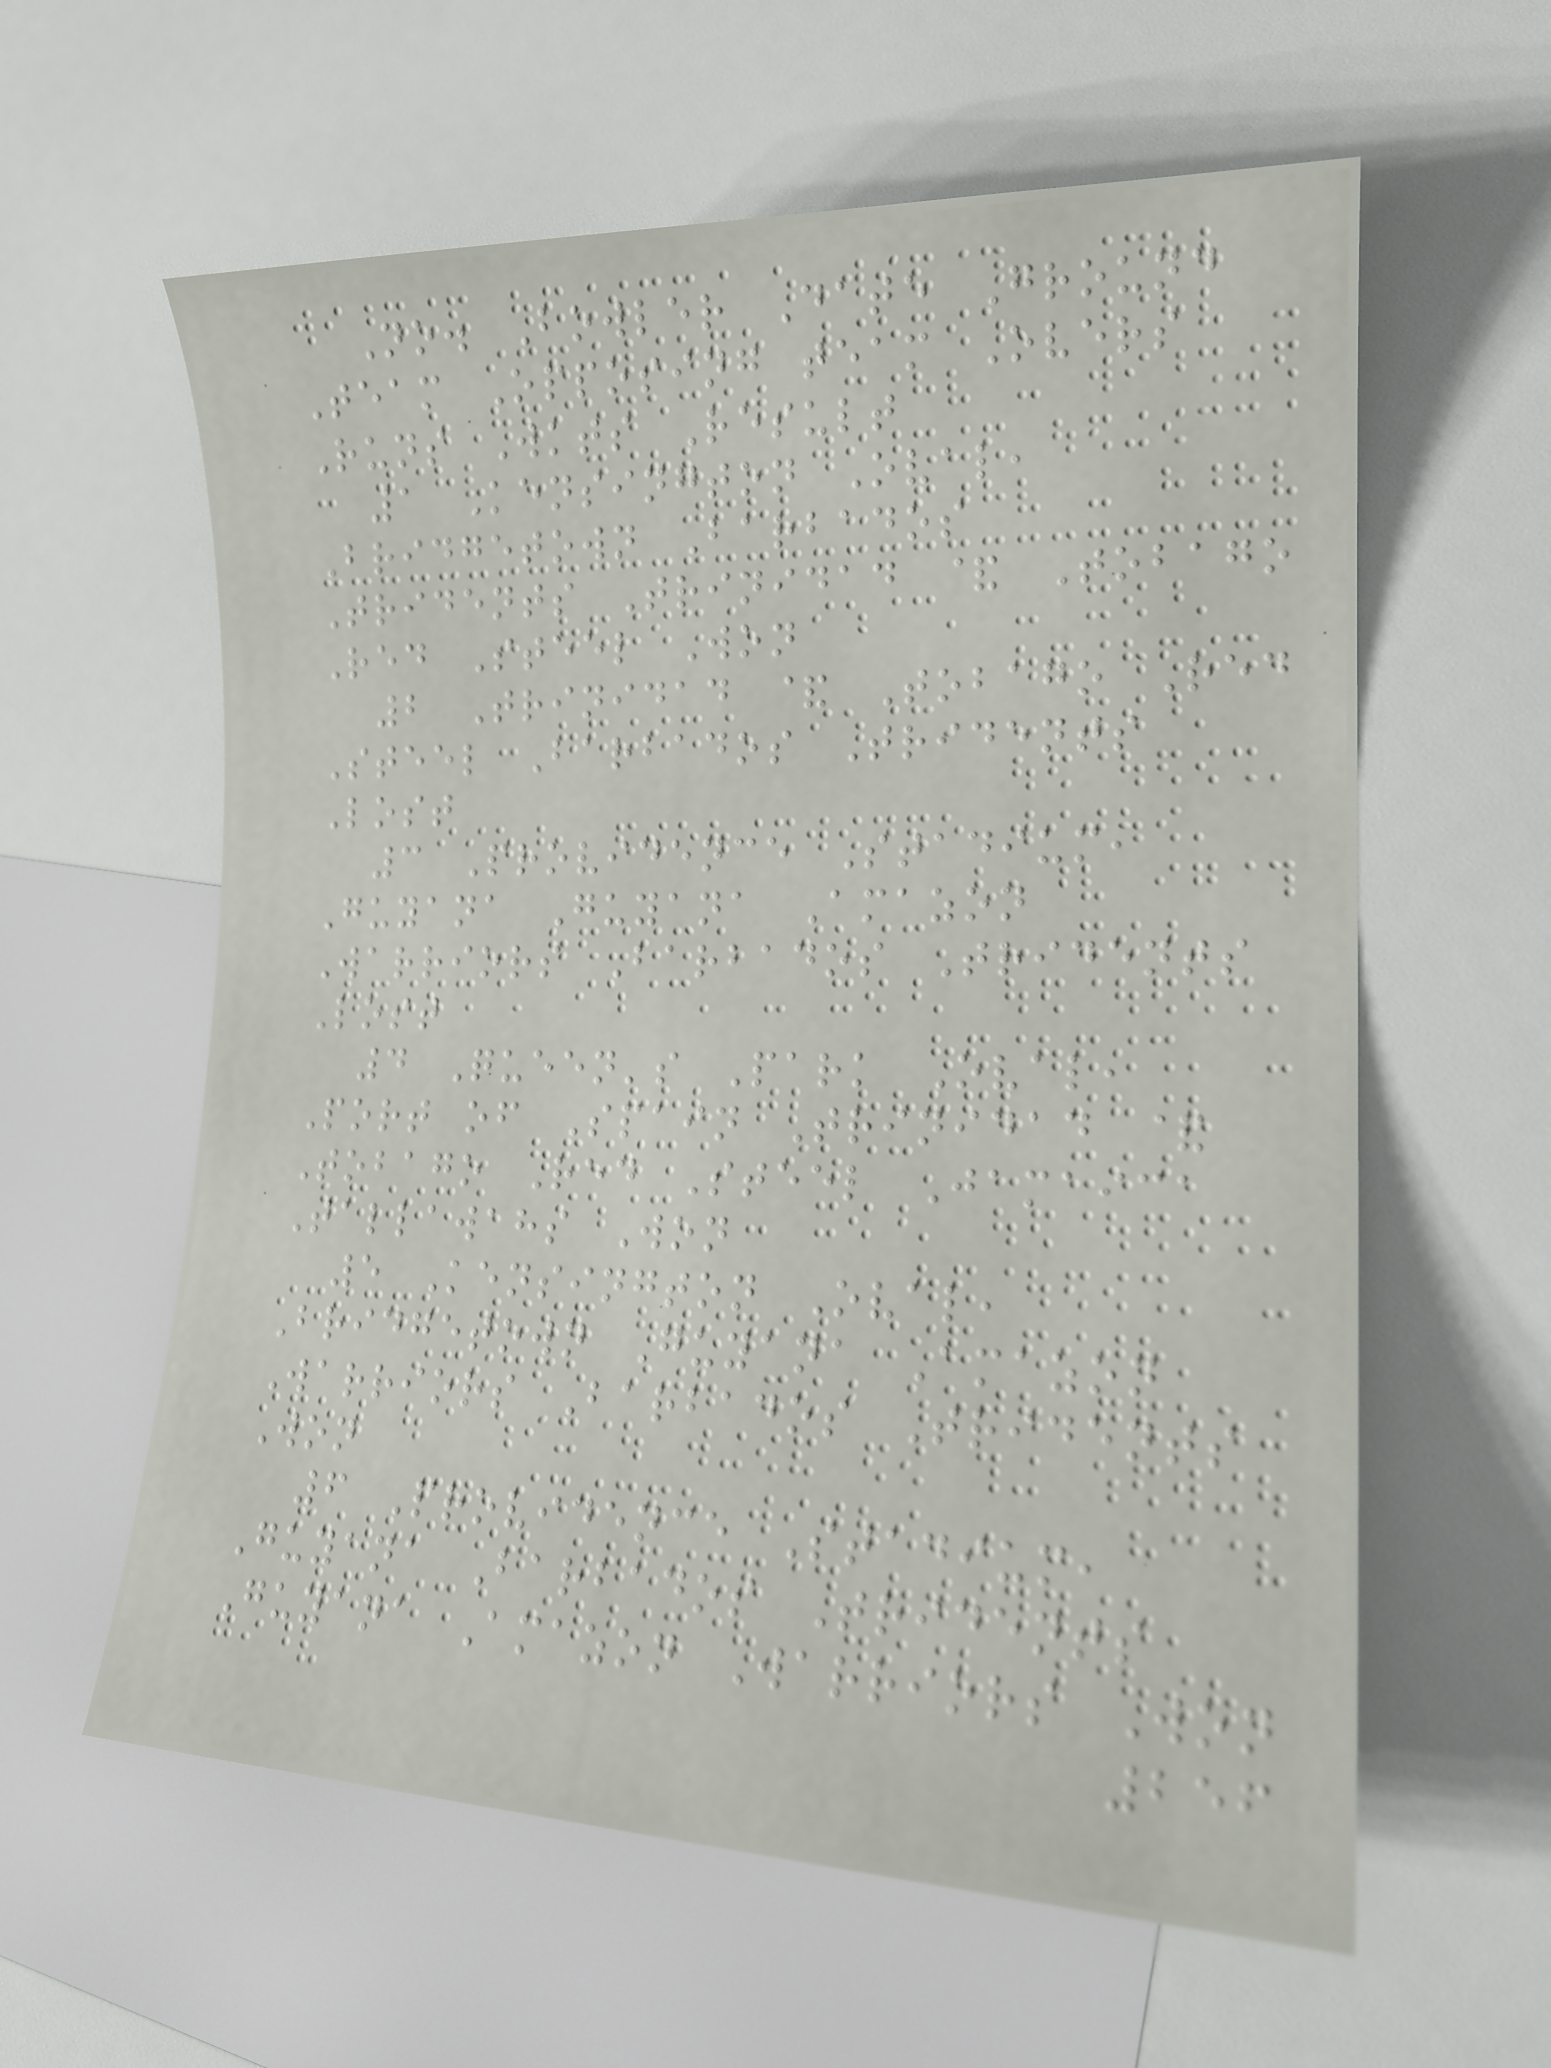No. Bowler Date Ground
Team Opposing team Overs
Runs Wkts Result
1 Kensington Oval,
Bridgetown Barbados
Tridents Trinidad & Tobago
Red Steel Won
2 Trinidad & Tobago Red
Steel Barbados Tridents
Lost
3 Providence Stadium,
Guyana Guyana Amazon
Warriors Barbados Tridents
Lost
4 Queen's Park Oval,
Port of Spain Trinidad &
Tobago Red Steel Jamaica
Tallawahs Won
5 Kensington Oval,
Bridgetown Guyana Amazon
Warriors Barbados Tridents
Won
6 Providence Stadium,
Guyana Barbados Tridents
Guyana Amazon Warriors Won
256
